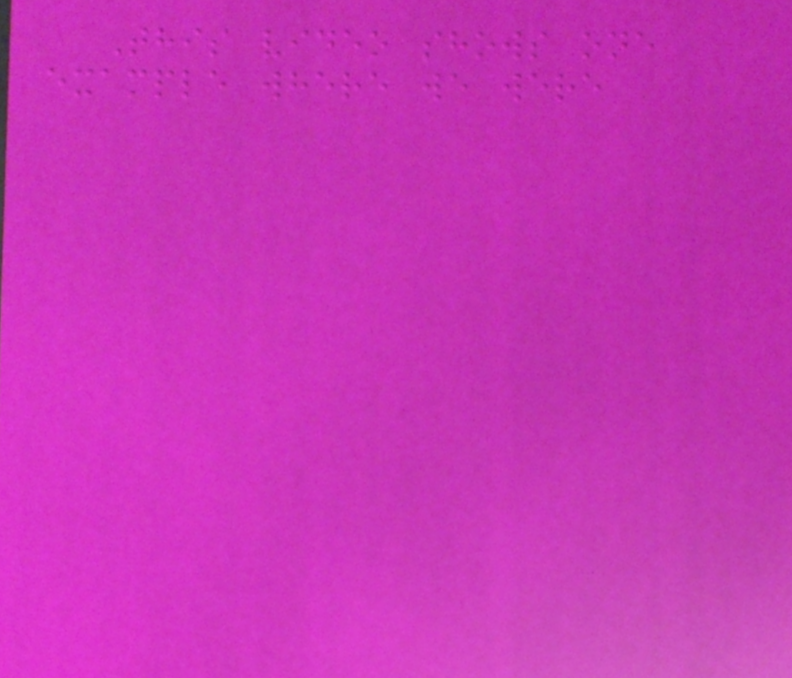This video shows one
example where we were
